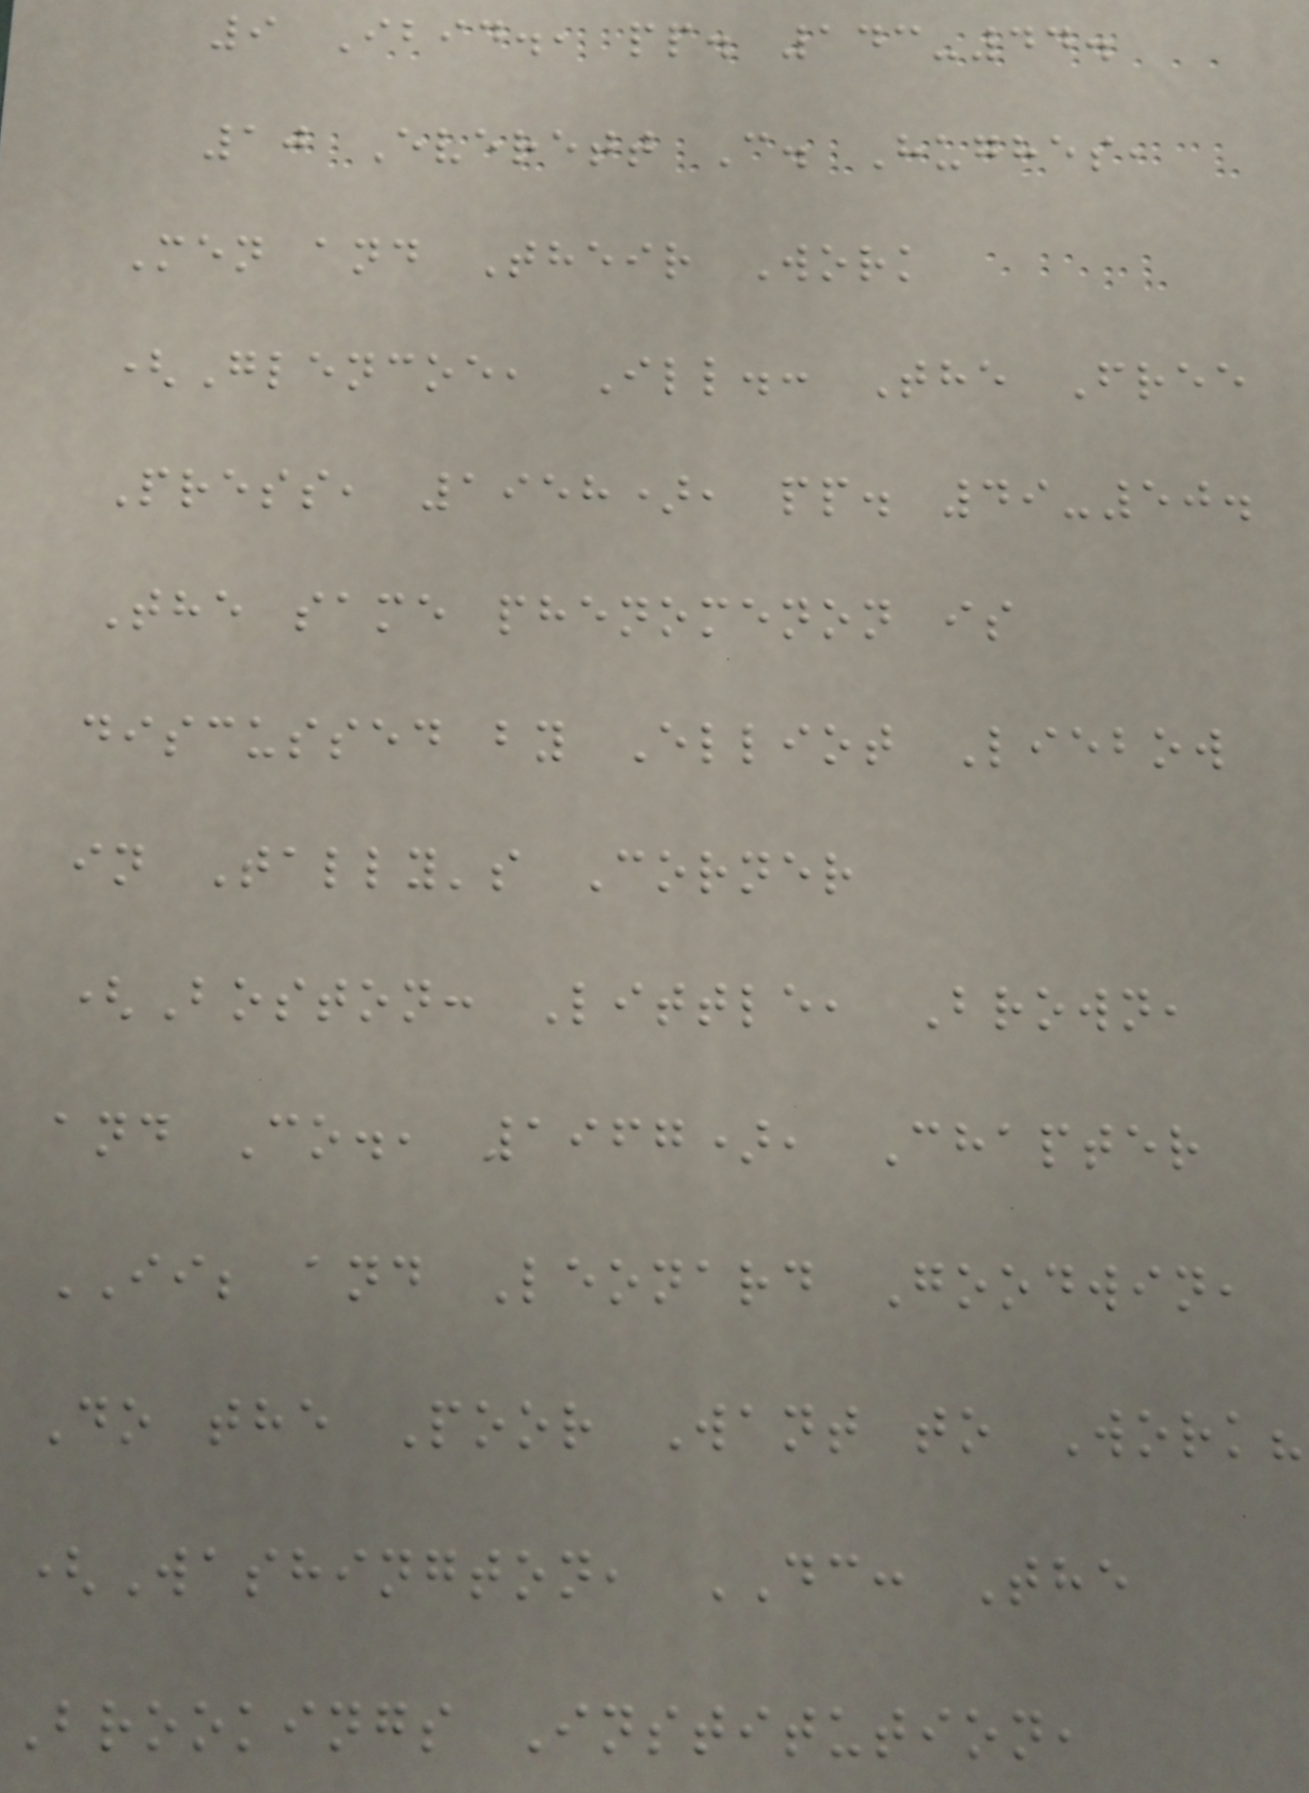9 Ibid., pp. 143-44.
10 Everett C. Hughes,
Men and Their Work
(Glencoe, Ill.: The Free
Press, 1958), pp. 49-50.
The same phenomenon is
discussed by Elliot Liebow
in Tally's Corner
(Boston: Little, Brown,
and Co., 1967), Chapter
II; and Leonard Goodwin,
Do the Poor Want to Work?
(Washington, DC: The
Brookings Institution,
